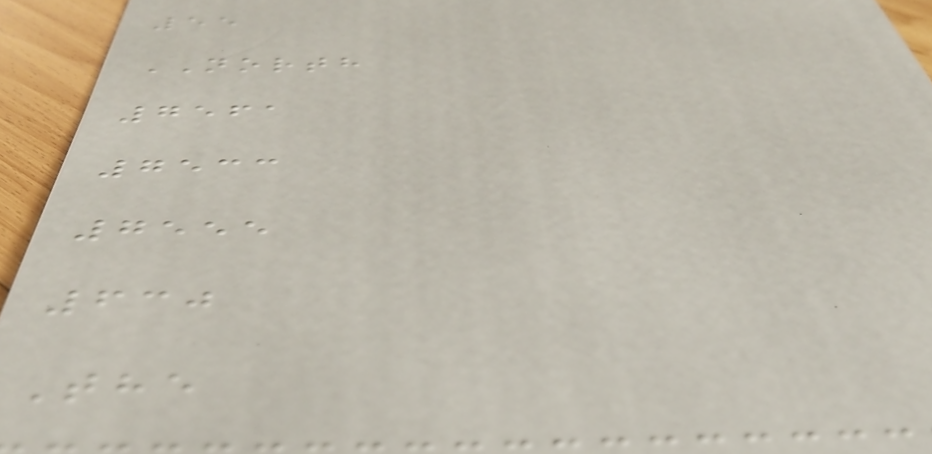55
NORTH
7561
7533
7555
630
The
